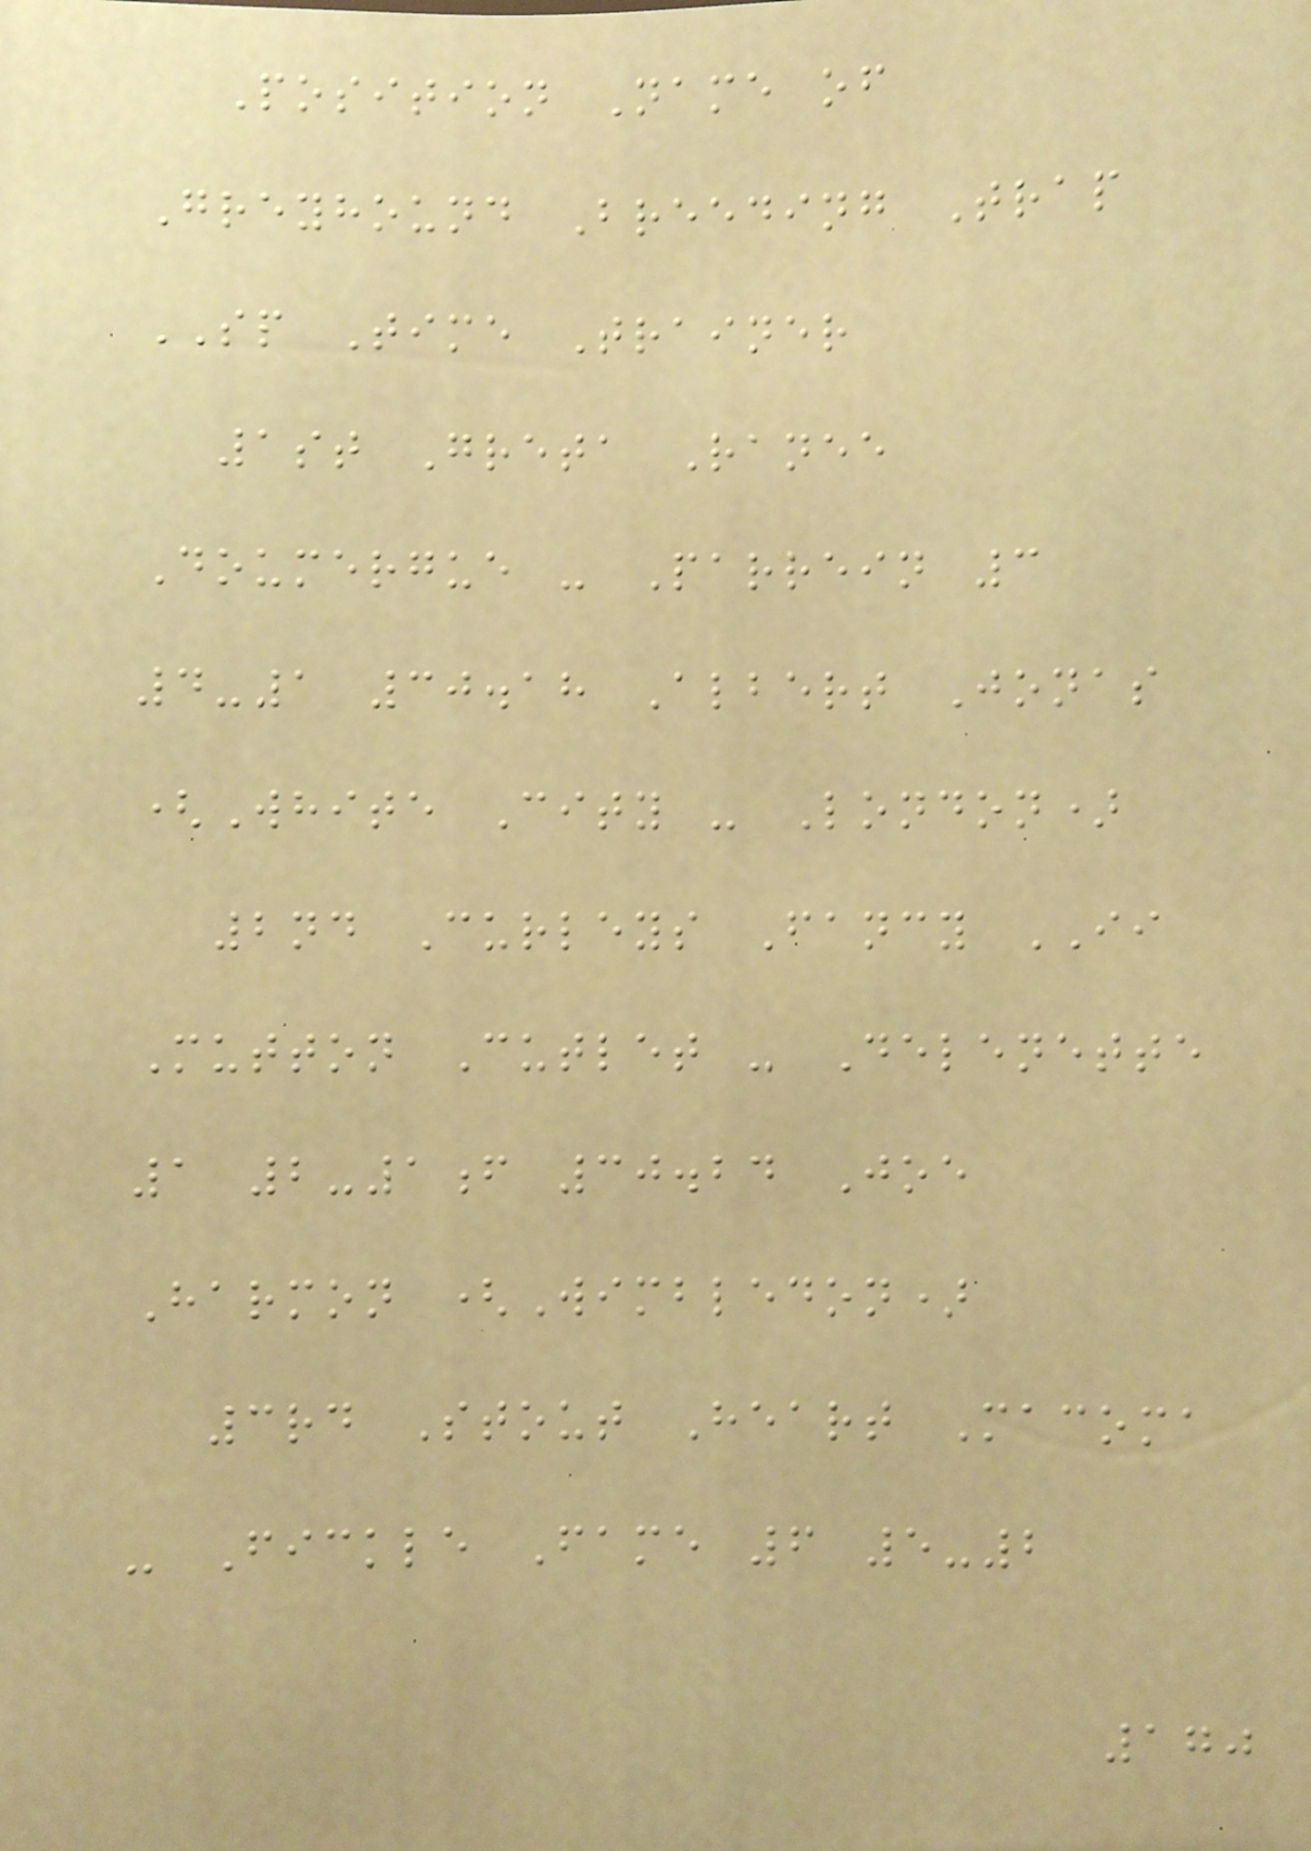Position Name of
Greyhound Breeding Trap
SP Time Trainer
1st Greta Ranee
Doumergue - Parrein 3
4-1 30.18 Albert Jonas
(White City - London)
2nd Curleys Fancy II
Mutton Cutlet - Delenette
1 2-1f 30.24 Joe
Harmon (Wimbledon)
3rd Stout Heart Macoma
- Fickle Fame 6 5-2
170
